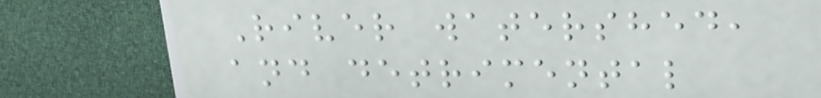River watershed,
and detrimental
